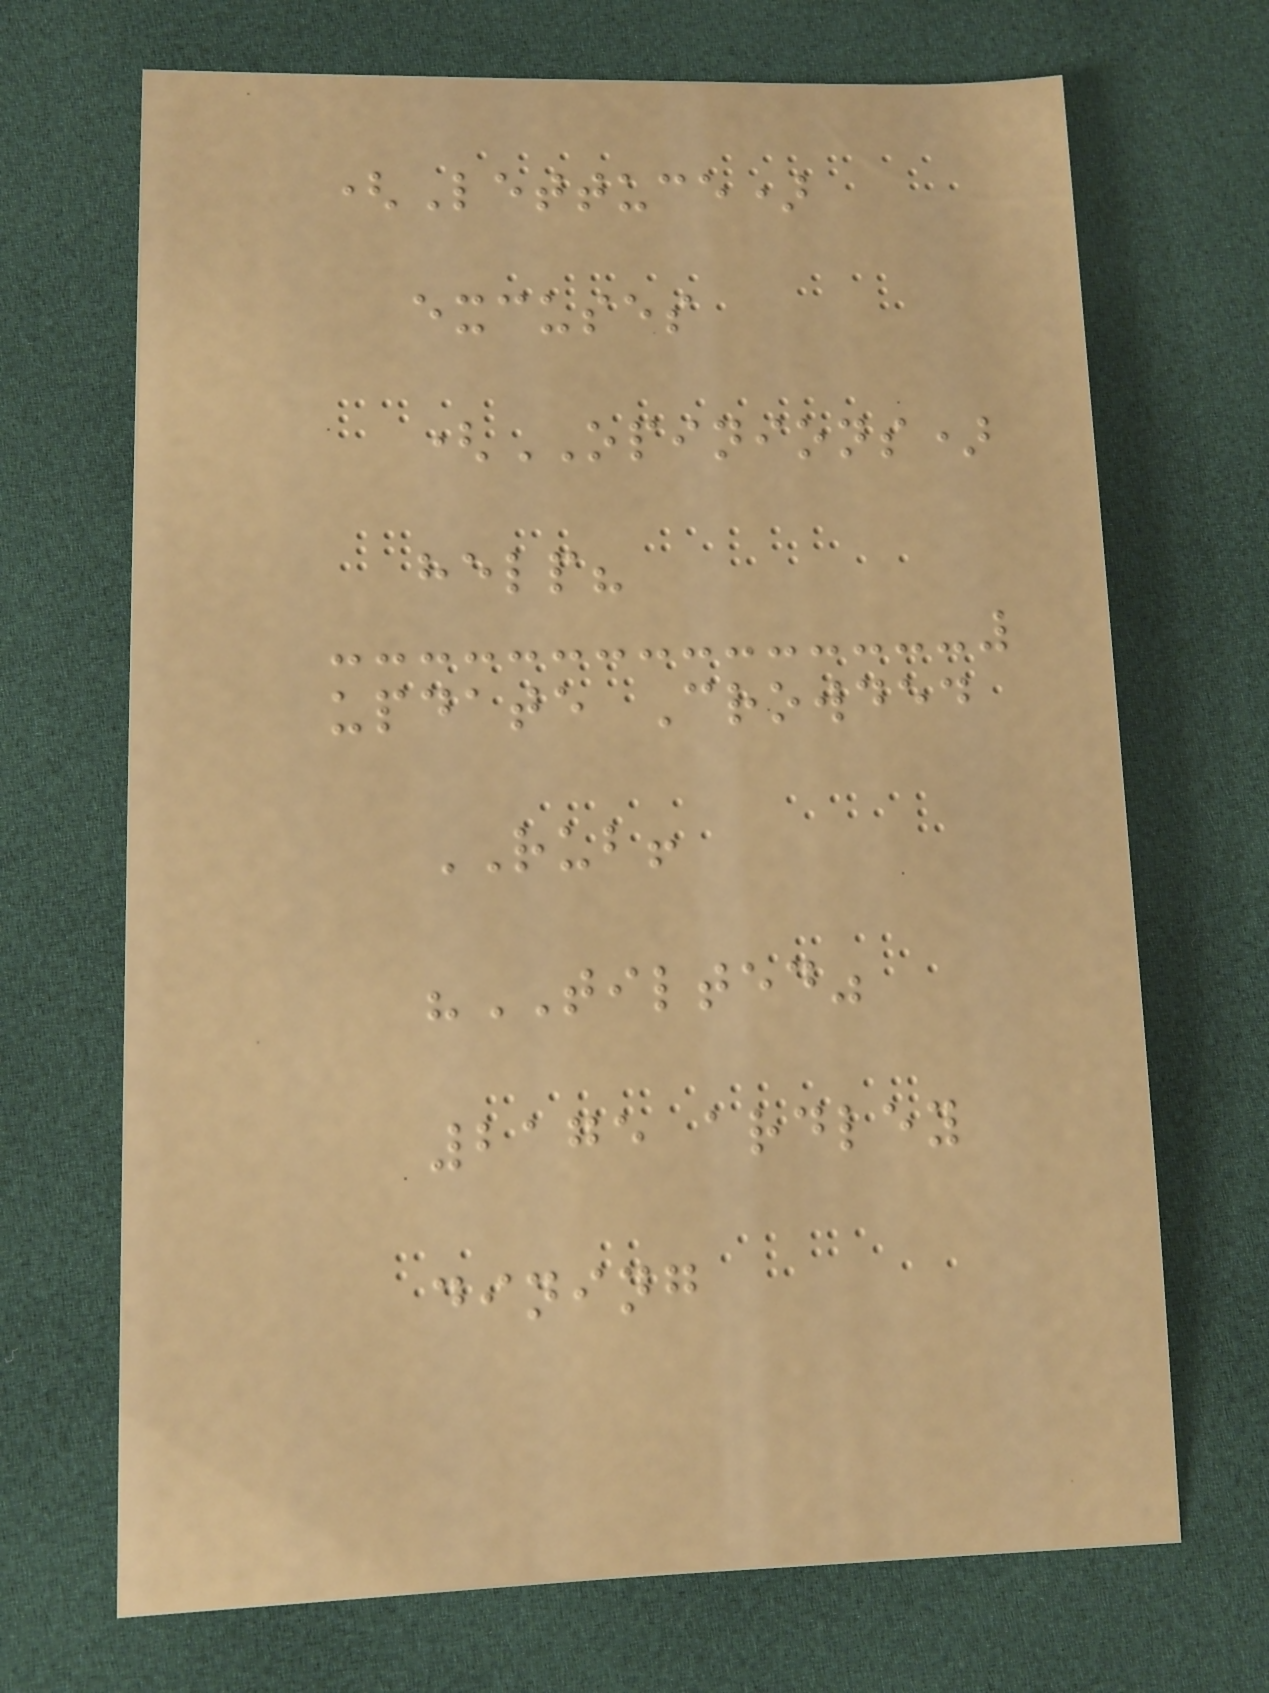(Lettuce)
excuses
(OPINIONS)
help?
update Crowded
RUB!
"TILTED"
2175 ardley
dining
